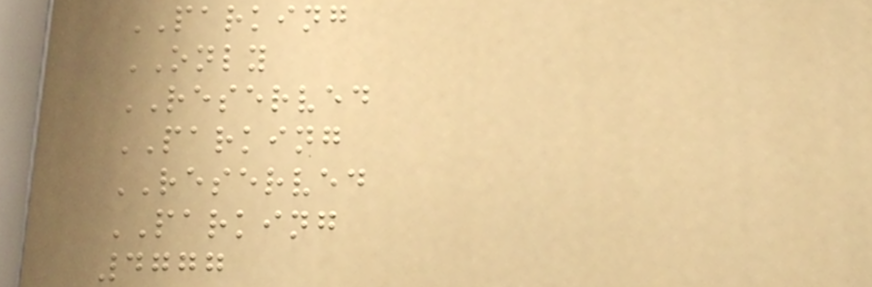PARKING
ONLY
RESERVED
PARKING
RESERVED
PARKING
4777
